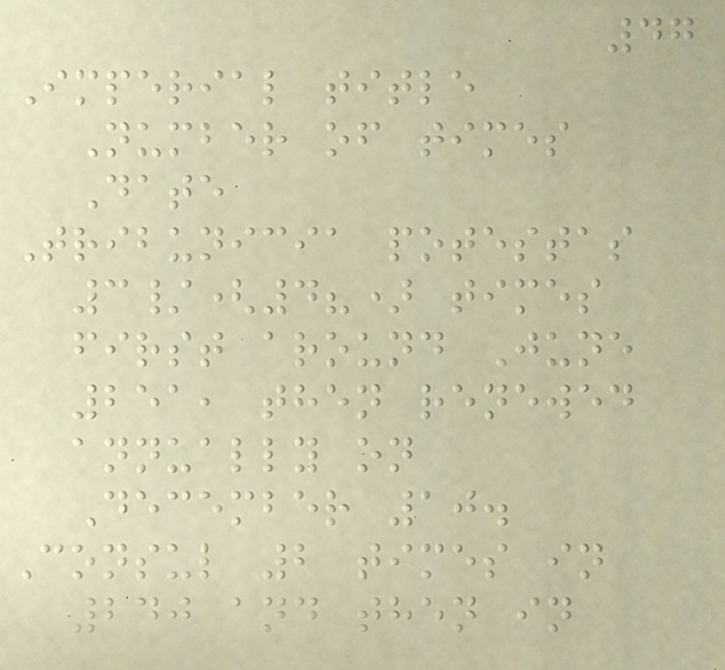47
Imperial title
Number of times
Date
Tribunicia potestas
3/(4?) times
first around June
251, then renewed
annually on
December 10.
Consul 2 times in
240 and then in
